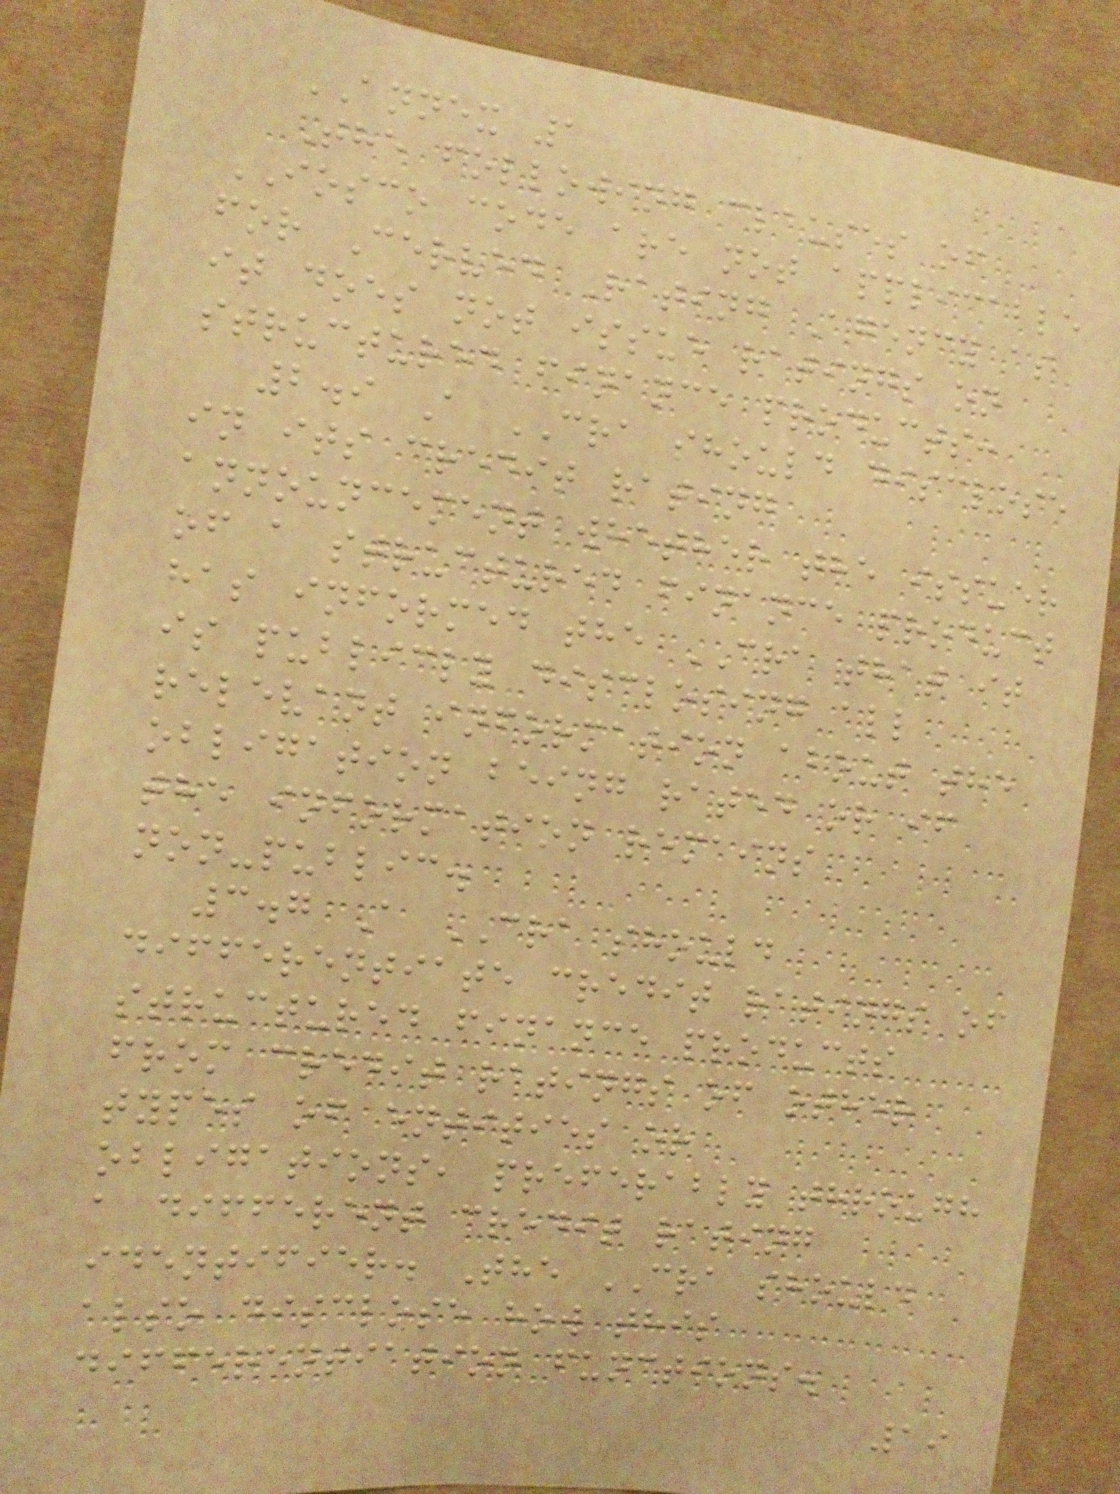ANNEX 1
The following clauses of
IOSCO code are not applicable
for Cerved Rating Agency as
it does not issue ratings on
structured finance products:
2.9 A CRA should disclose
in its credit rating
announcement whether the issuer
of a structured finance product
has informed the CRA that it
is publicly disclosing all
relevant information about the
obligation being rated or if
the information remains
non-public.
3.7 A CRA should
differentiate credit ratings of
structured finance products
from credit ratings of other
types of entities or
obligations, preferably through
a different credit rating
identifier. The CRA should
also disclose how this
differentiation functions.
19
